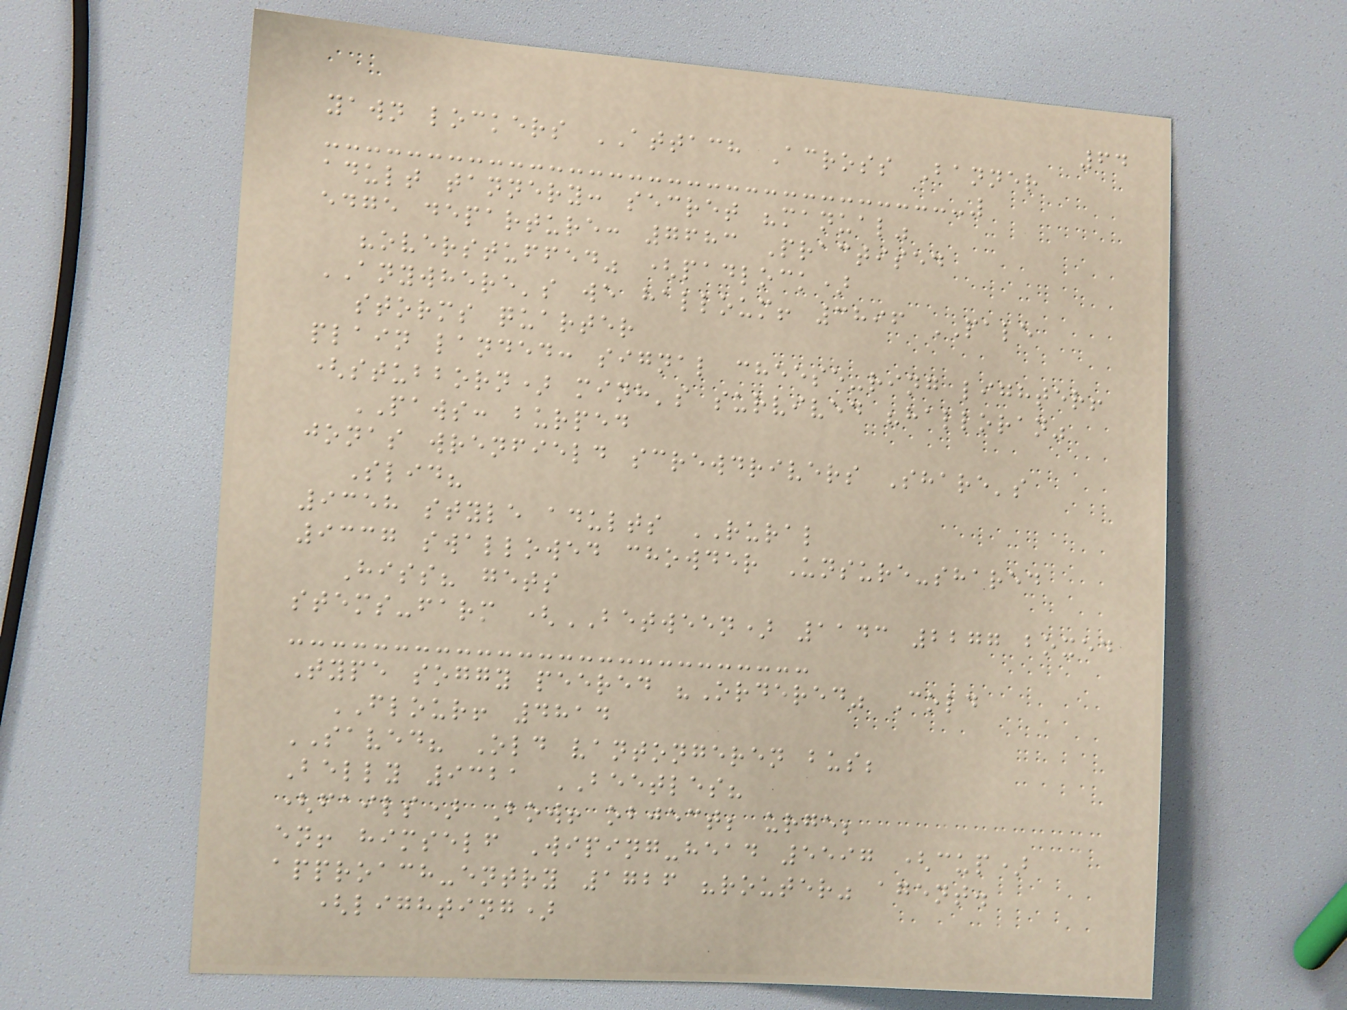64
yawn lockers ATTACH Across Banner
adult tannery: secret "manual"
edge departure: 7683 Practised
"overstuffed" (padlock)
ANYWHERE's we halloum! 3896 PALE
storms quarter
plain landed: signal cheese-ring lighter!
(stubborn) minh's survived "halloran"
PAWS: burped
jonas wrenfield screwdrivers Share's
Slid?
9358 style adults RURAL
9337 swallowed chowder Unsure-shared
Hiss? gets
stems-farm (BETWEEN) 1143 2277 boxed
Type soggy peered "Ordered" Cold
FLOUR! 4814
SAVED? Old vantongeren bus;
Belly 9321 BEETLES?
(fails) Bow! object; urge;
en! himself Wiping-head 5597 (cup)
approach-entry 1726 "router" agent.
(lighting)
